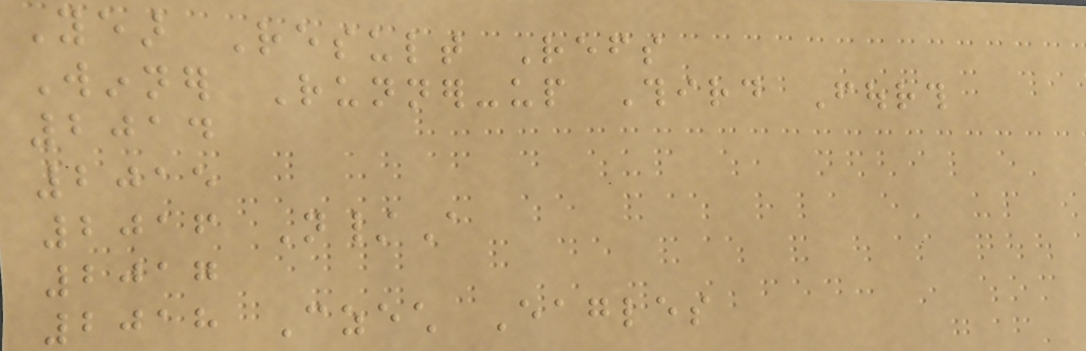Year Result Refs
Winner Runner-up Third Fourth
2014
2015
2016 N/A
2017
2018 Czech Eagles
